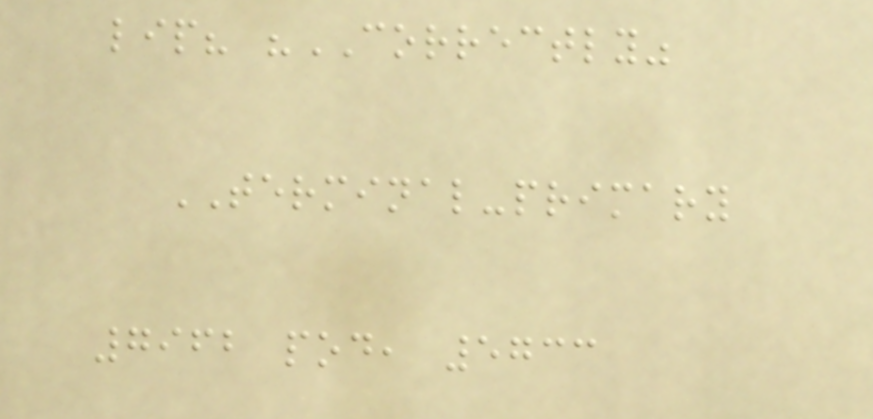lip? "CORRECTLY"
TERMINAL-primary
7962 pod, 5733
